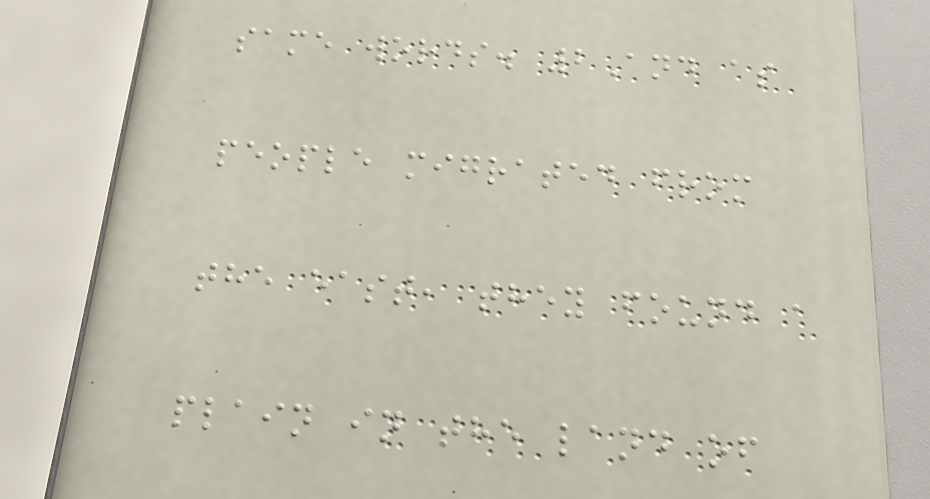same words. 2And as
people migrated from
the east, they found a
plain in the land of
